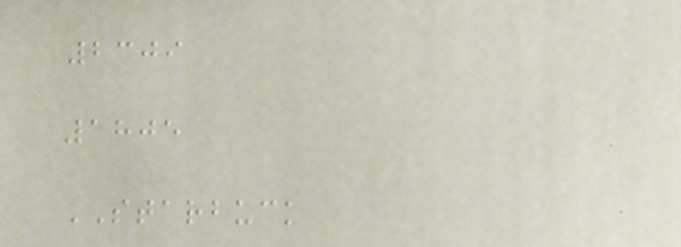2309
1805
STARBUCK
